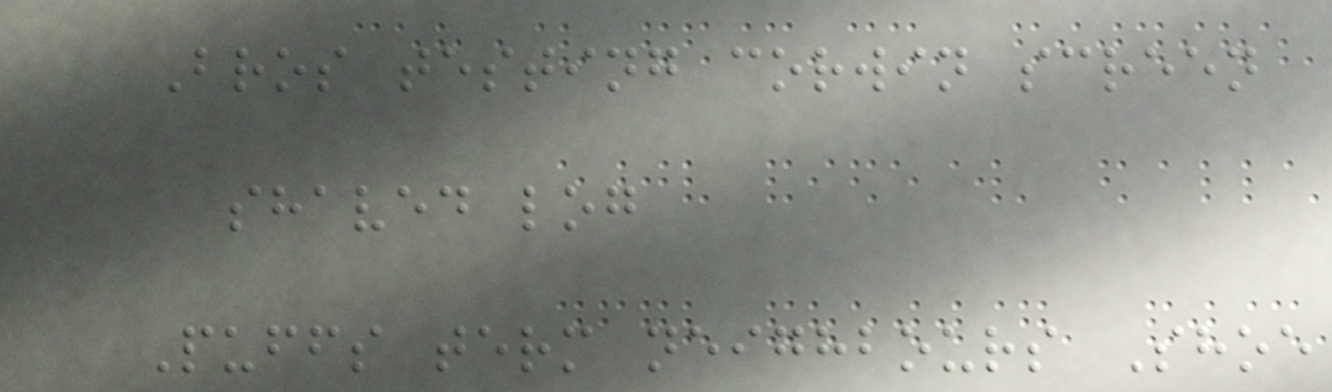Bros testing corwin screen
shaved log
Puffs term neighbours Shoe
